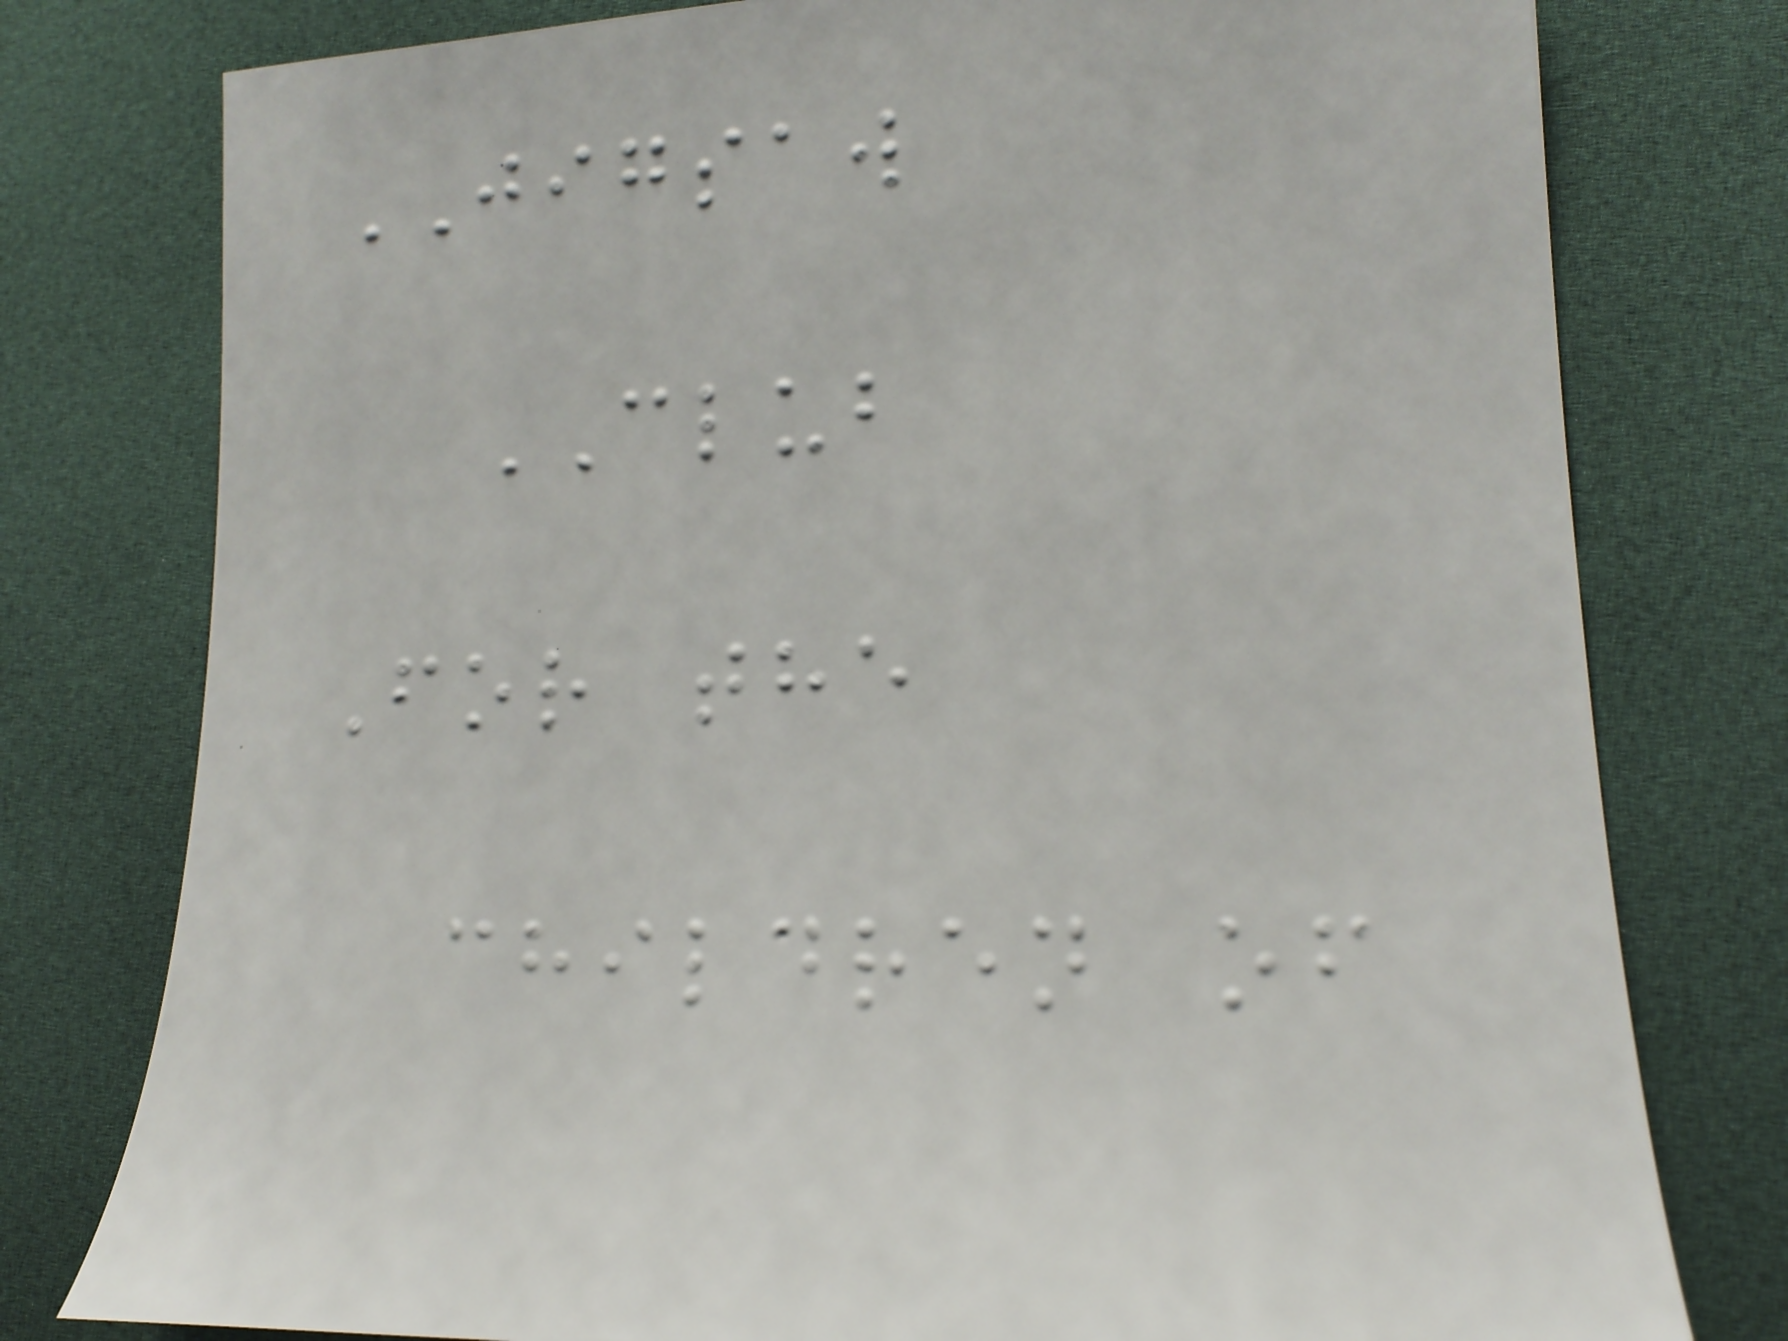JIGSAW
CLUB
For the
children of
